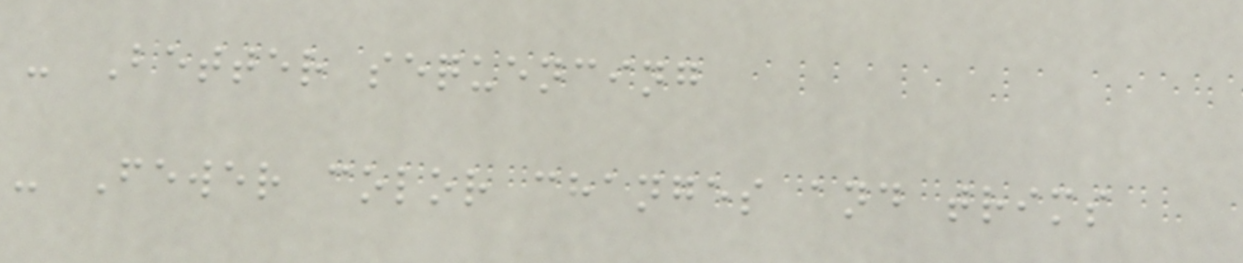- Better sequencing
- Fewer color changes and trims
